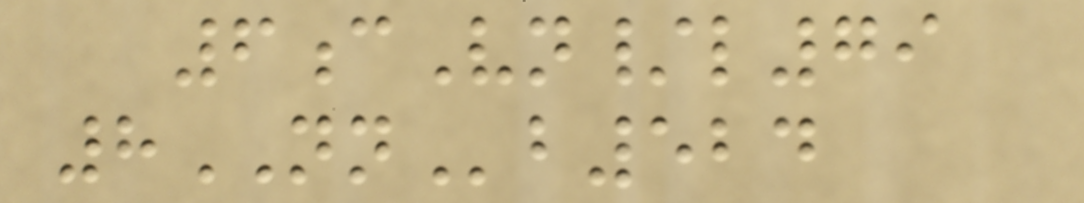6cVn/l79
8NNb524
